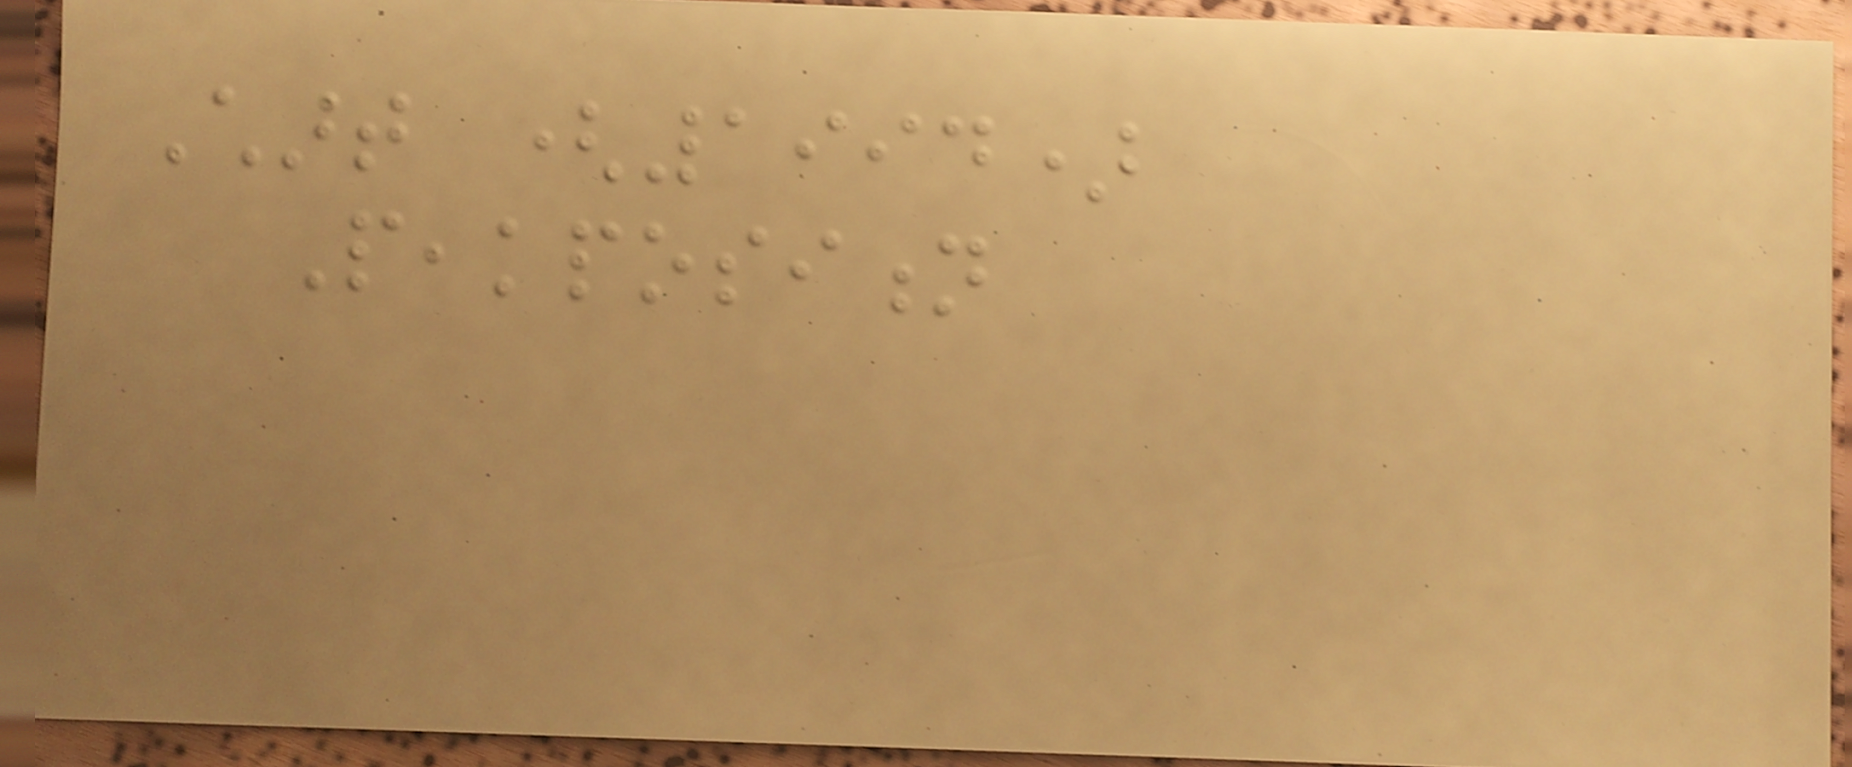Chart (1994)
Peakposition
